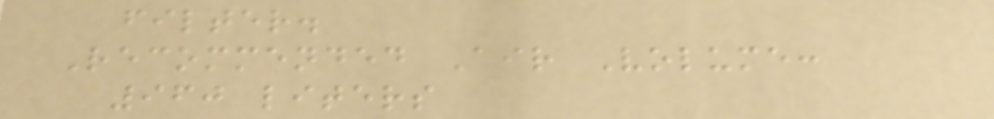filter.
Recommended Air Volume:
960 liters
